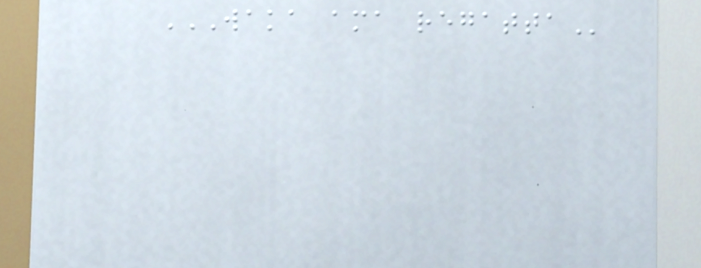WAKA AMA REGATTA
